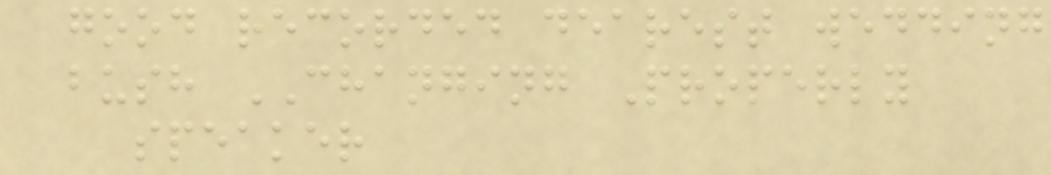good recorded dearest wedding
bush CHANGING Properly
speaker
